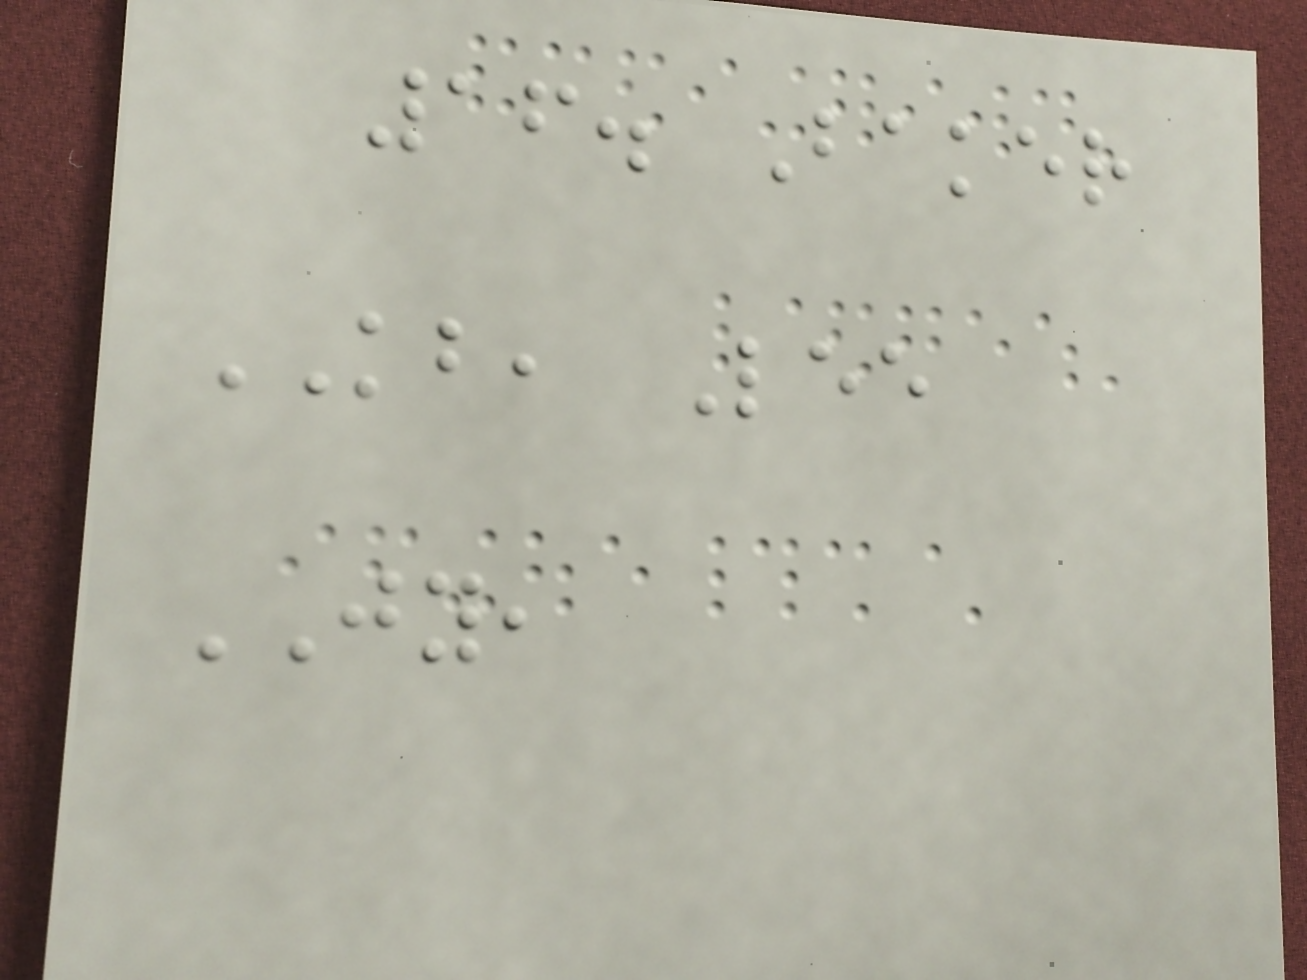16. Baker
KB, Lee
JY,
